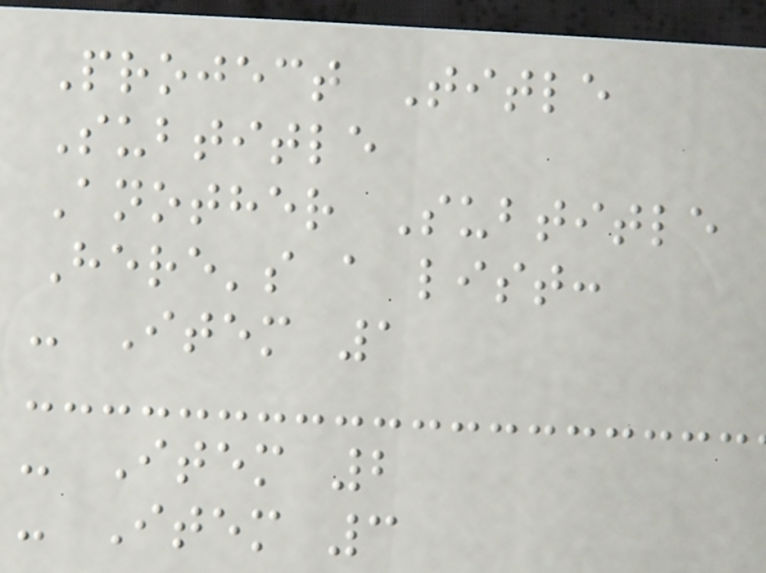Project Title
Subtitle
Another Subtitle
Here's a list:
- Item 1
- Item 2
- Item 3
